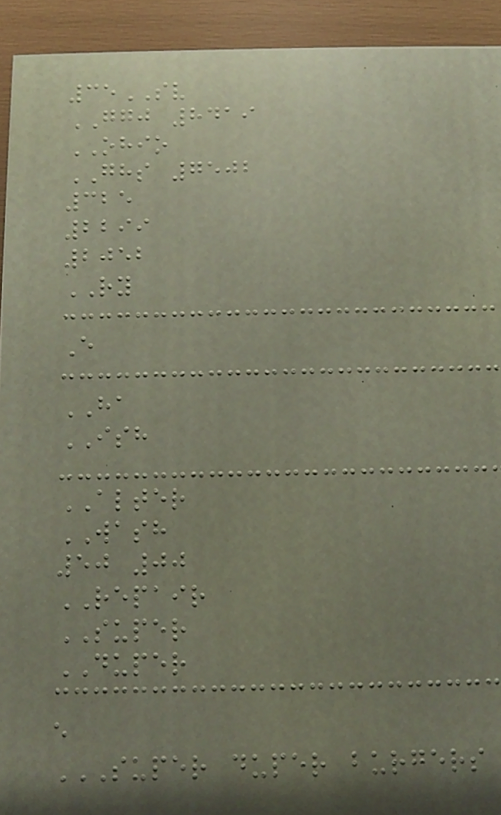35SV
GGJ 8419
OHIO
GHS 7502
325
2299
2052
RY
E
HA
ISH
ALTER
WASH
50 00
REPAIR
SUPER
DUPER
e
SUPER DUPER BURGERS
